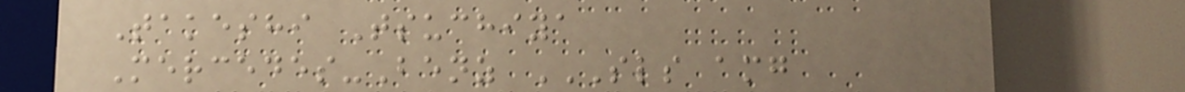Takeshi Tsuchiya
Mercedes-Benz SLS AMG
